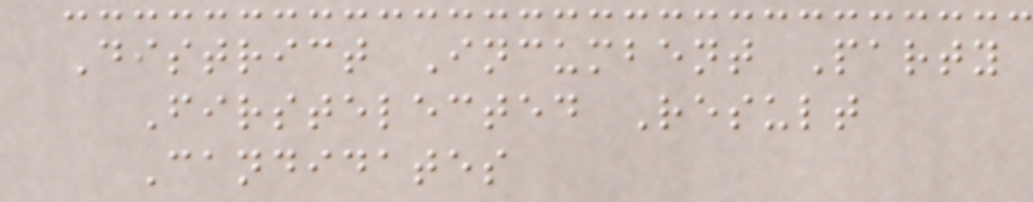District Incumbent Party
Firstelected Result
Candidates
